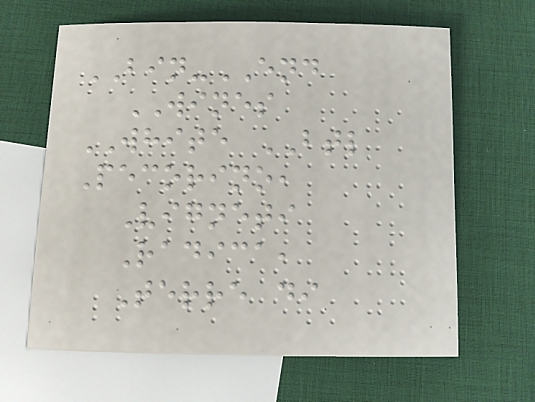BIN-END
WINES
WHITE BTL
Pecorino,
Vigneti
Radica,
Terre di
